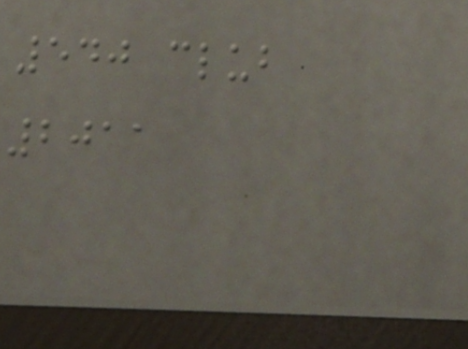540 club
2011
